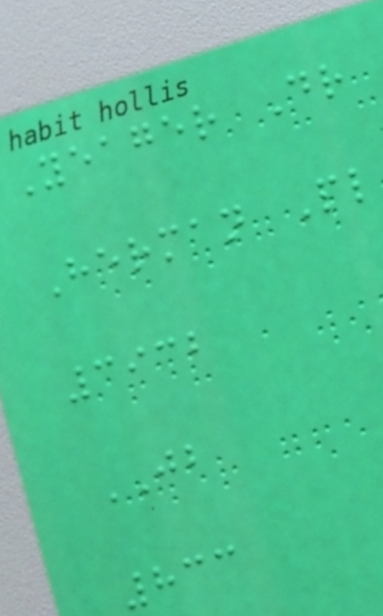Yeager Dr
Herman Pl
3932
JB
833
